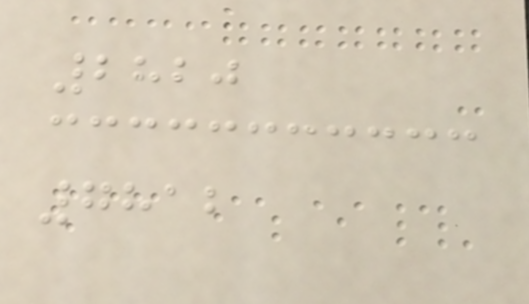2820
7812
